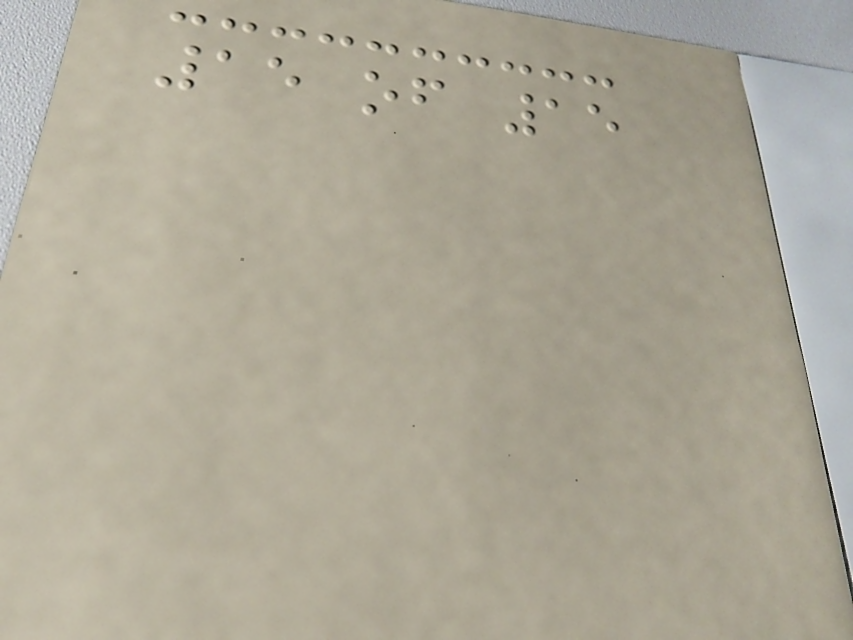15 of 15
